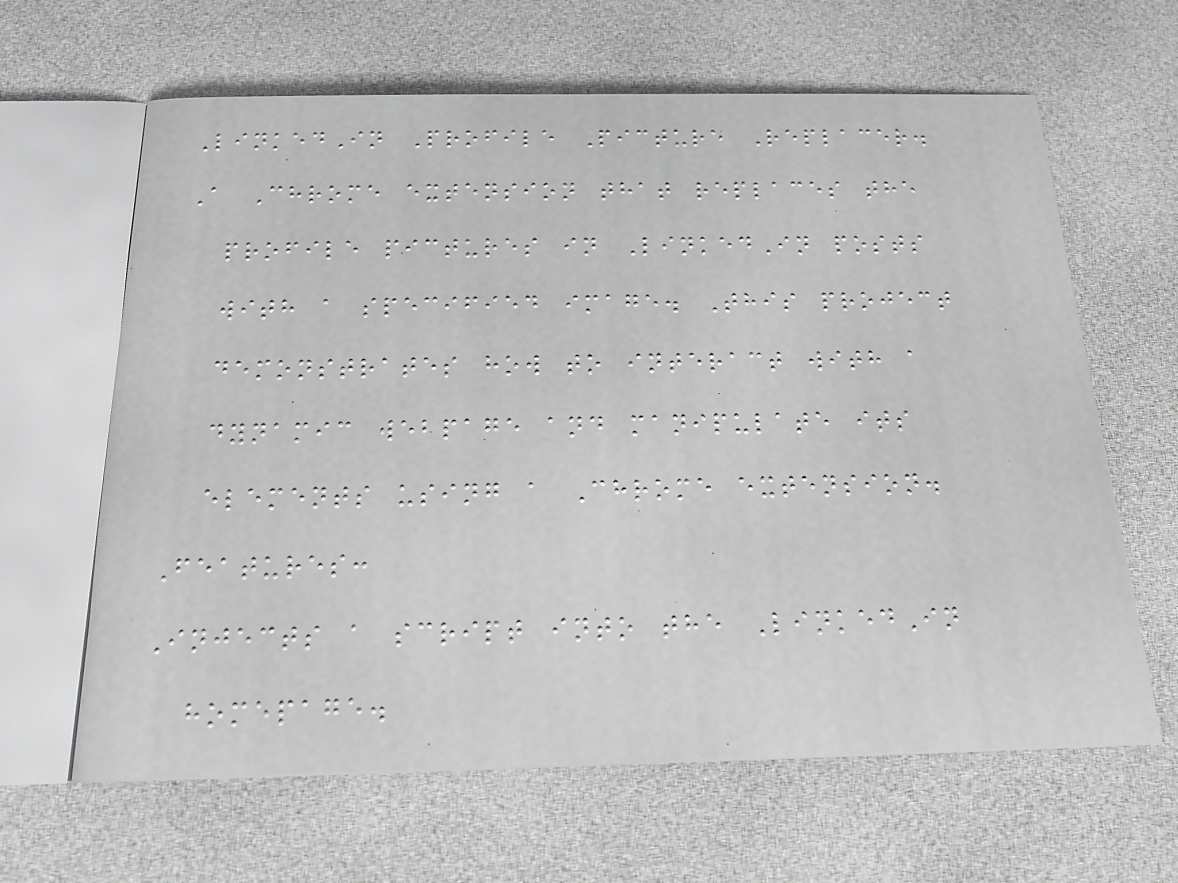LinkedIn Profile Picture Replacer.
A Chrome extension that replaces the
profile pictures in LinkedIn posts
with a specified image. This project
demonstrates how to interact with a
dynamic webpage and manipulate its
elements using a Chrome extension.
Features:
Injects a script into the LinkedIn
homepage.
